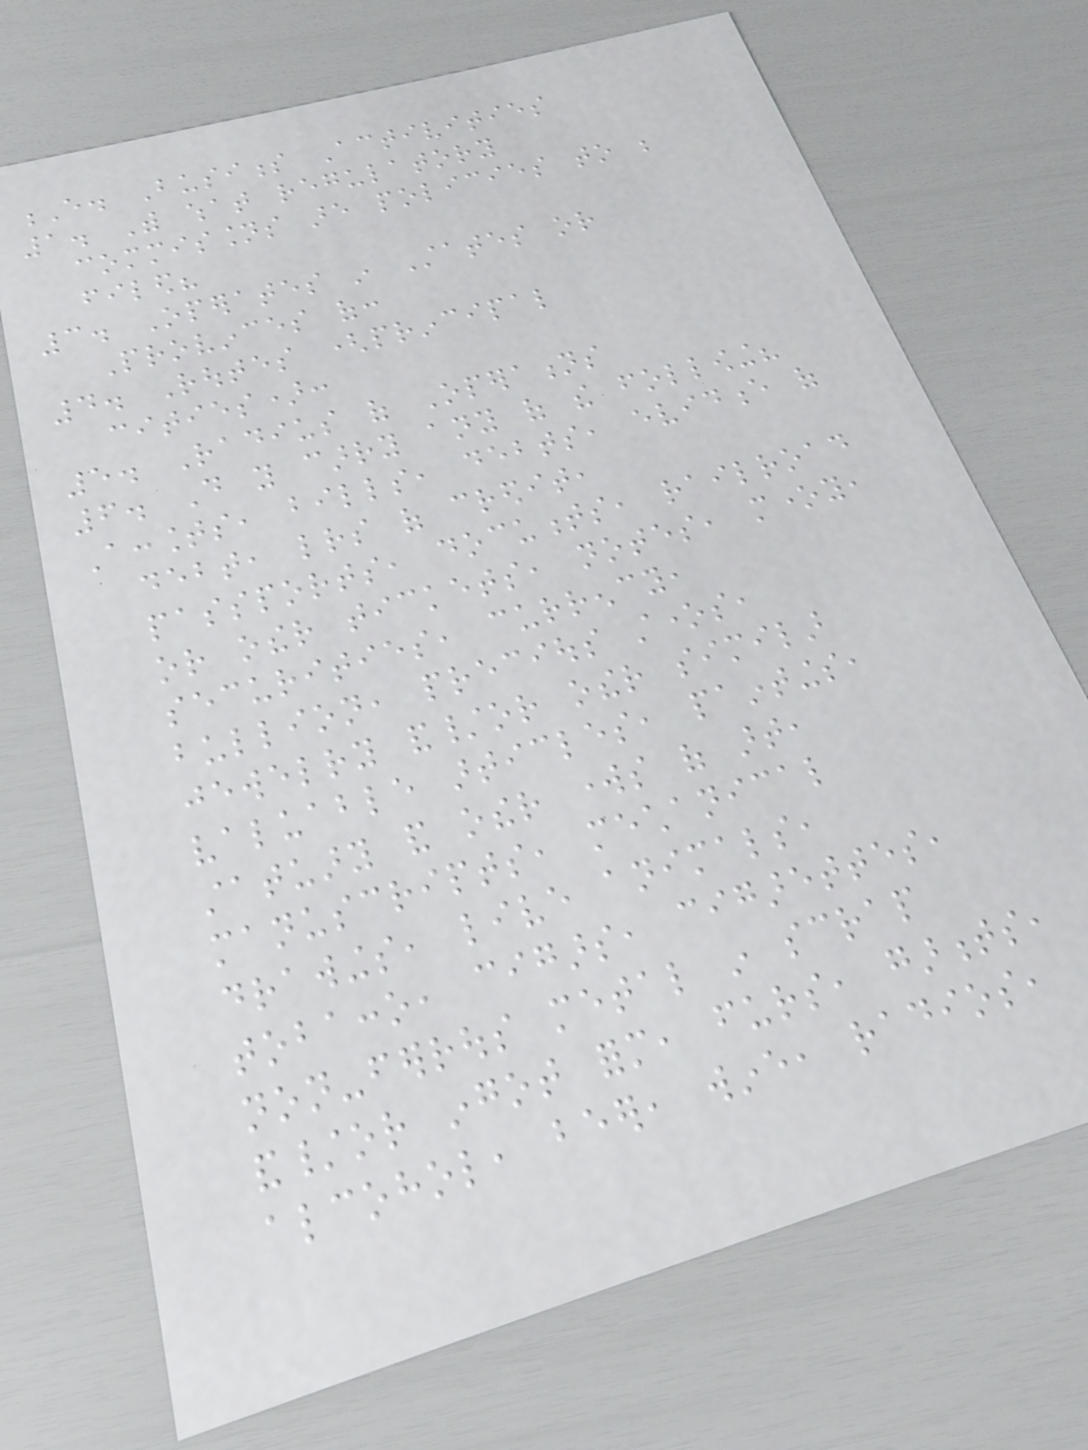E. Business Activities
1. With what regulatory
commissions are policies to be
filed?
3. Operates in States or
Provinces of:
4. Routes (principal
cities):
5. Radius of Operations
6. Do you carry any of the following?
Accounts, bills, debts, evidence of
debt, letters of credit,
passports, documents, railroad
or other tickets, notes, money,
securities, currency,
bullion, precious stones,
jewelry and/or other similar
valuable articles, paintings,
statuary and other works of art,
manuscripts, mechanical
drawings, live animals,
tobacco, cigars, cigarettes,
non-ferrous metal in scrap
and/or ingot form, furs, garments,
alcohol, beer, wine, radios,
